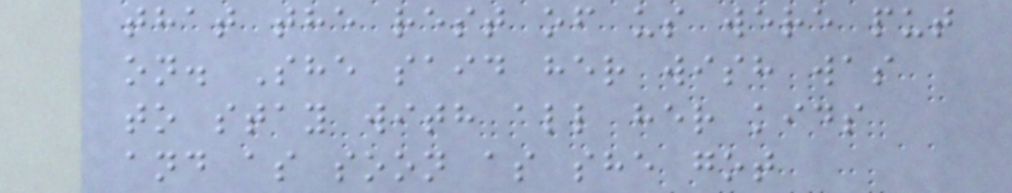that the rest of us were put
on. She said her wish was
to stay with all her kids
and as soon as she got
